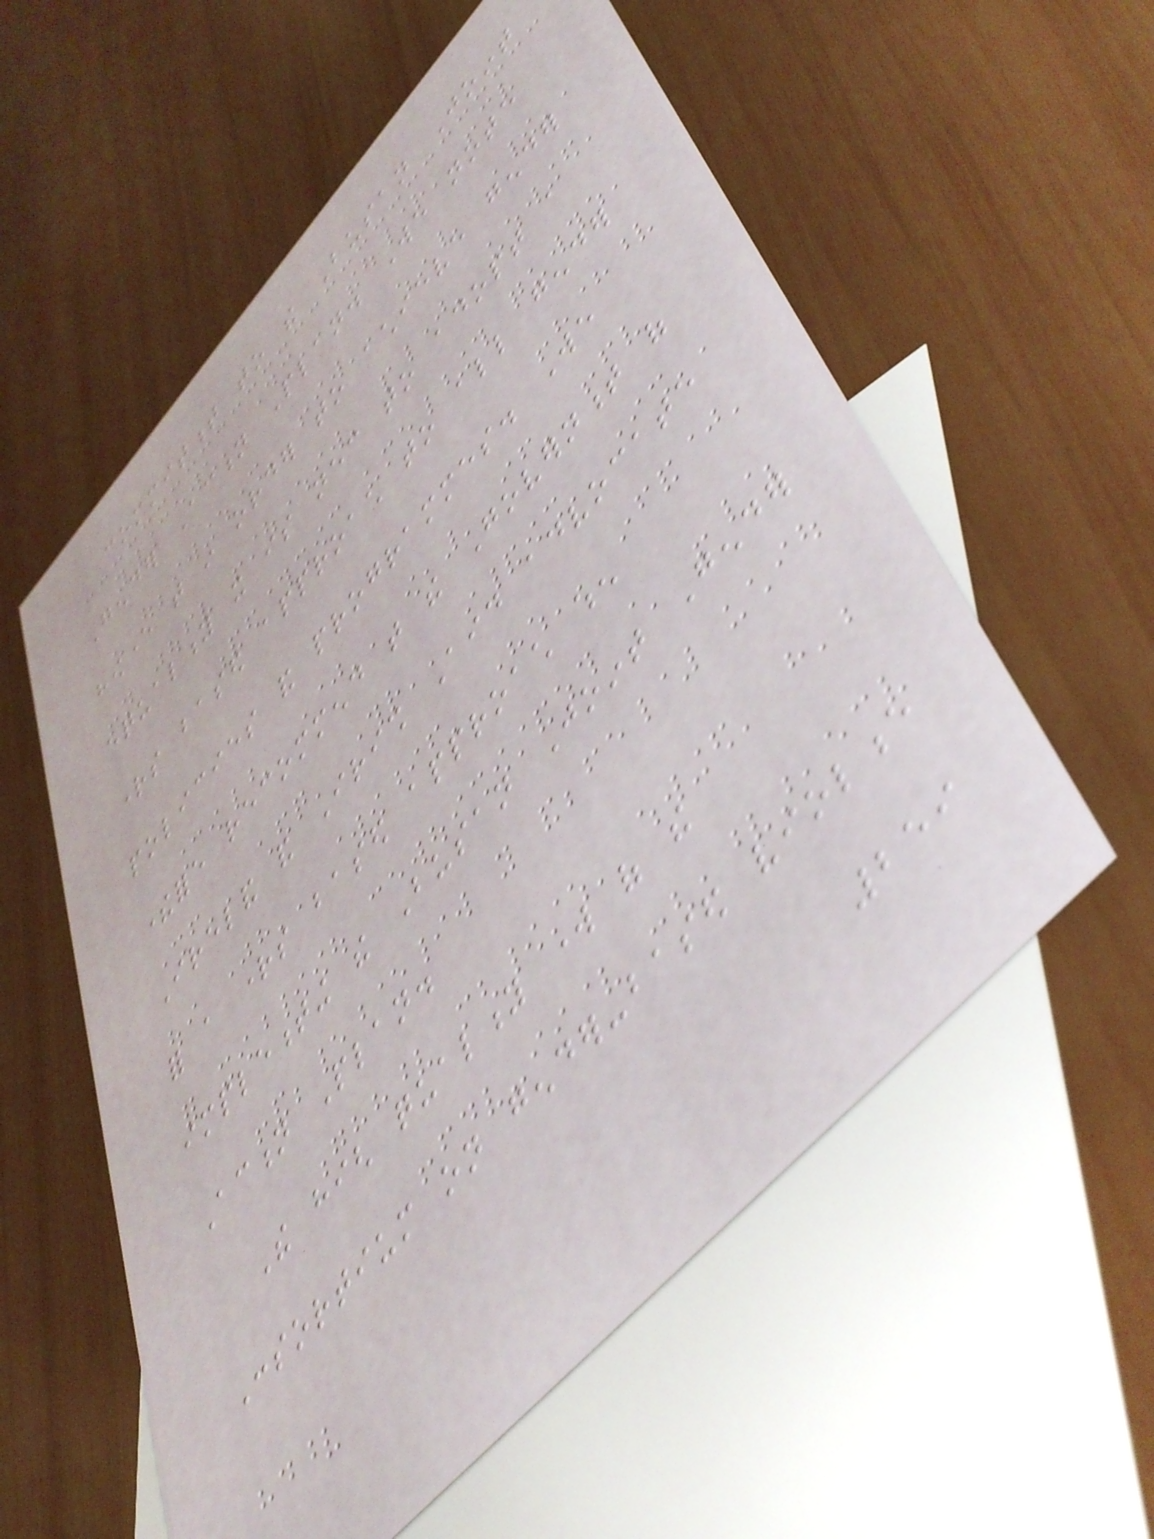commitment to the Busan Joint
Gender Action Plan. We note
however that in order to achieve gender
equality it is necessary to adopt a
rights based approach to all gender
policies and programmes. We
therefore recommend that the Government of
Ireland and Irish Aid advocate
for a rights based approach when
implementing the Busan Joint Gender
Action Plan.
The high quality work of the
Consortium on gender-based violence
259
